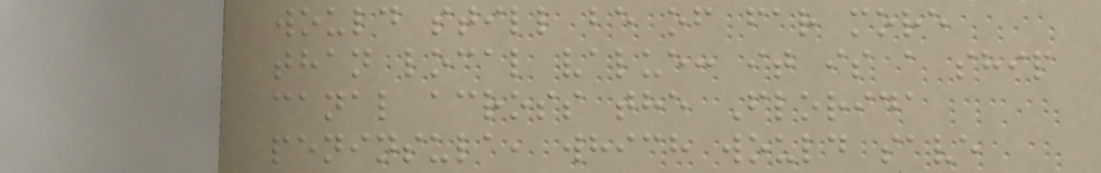would still be of far more
than local value: it is a ship
canal across the Florida
peninsula, which would save
